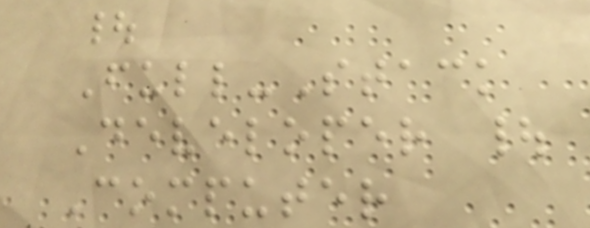|
Full-Stack
Developer |
Computer
